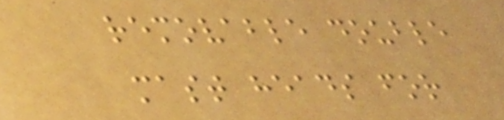removable double
mast heads for
